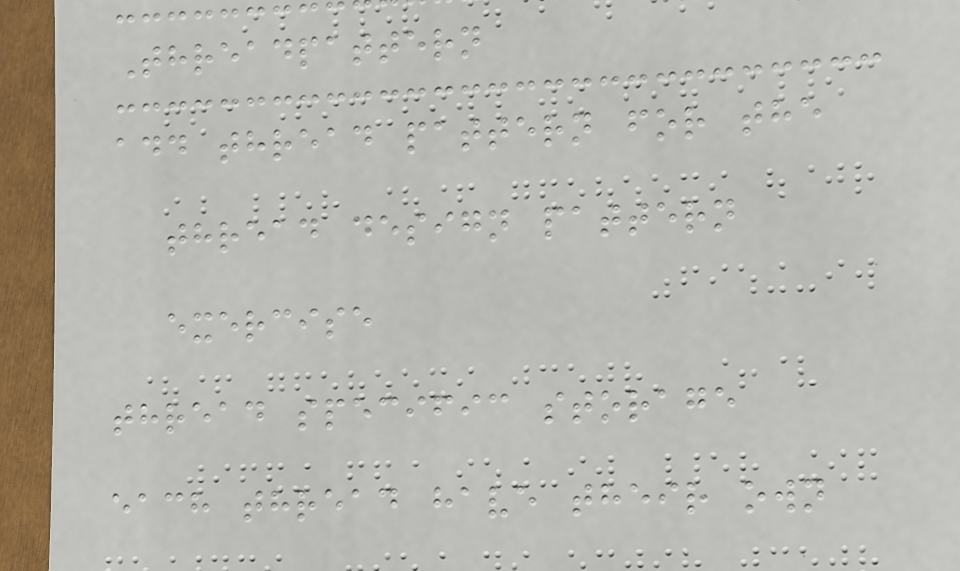Threadpattern
add thread pattern for the
thread design pattern
exercise
thread specific storage
each thread have their own
